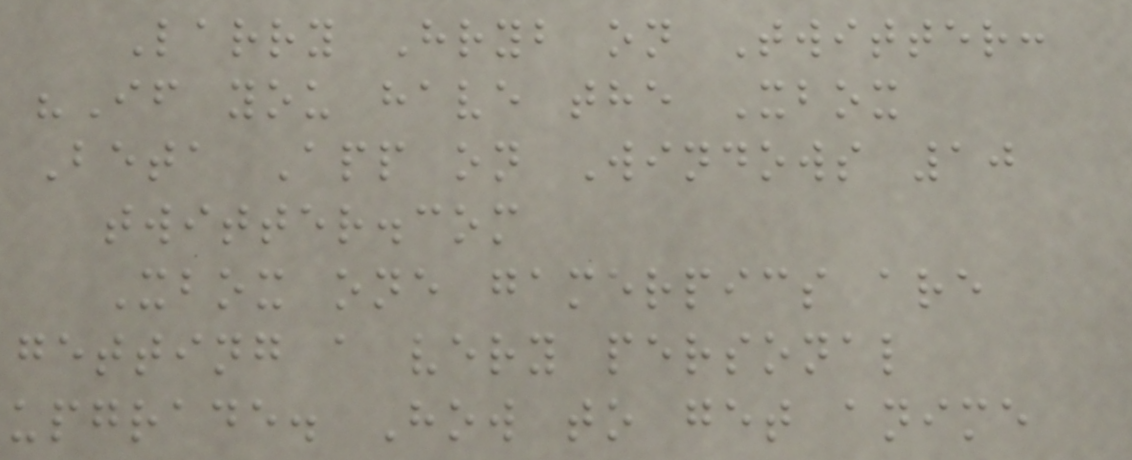Larry Hryb on Twitter:
"If you have the Xbox
Beta App on Windows 10
twitter.com
Xbox one gamerpics are
getting a very personal
upgrade. How to get anime
